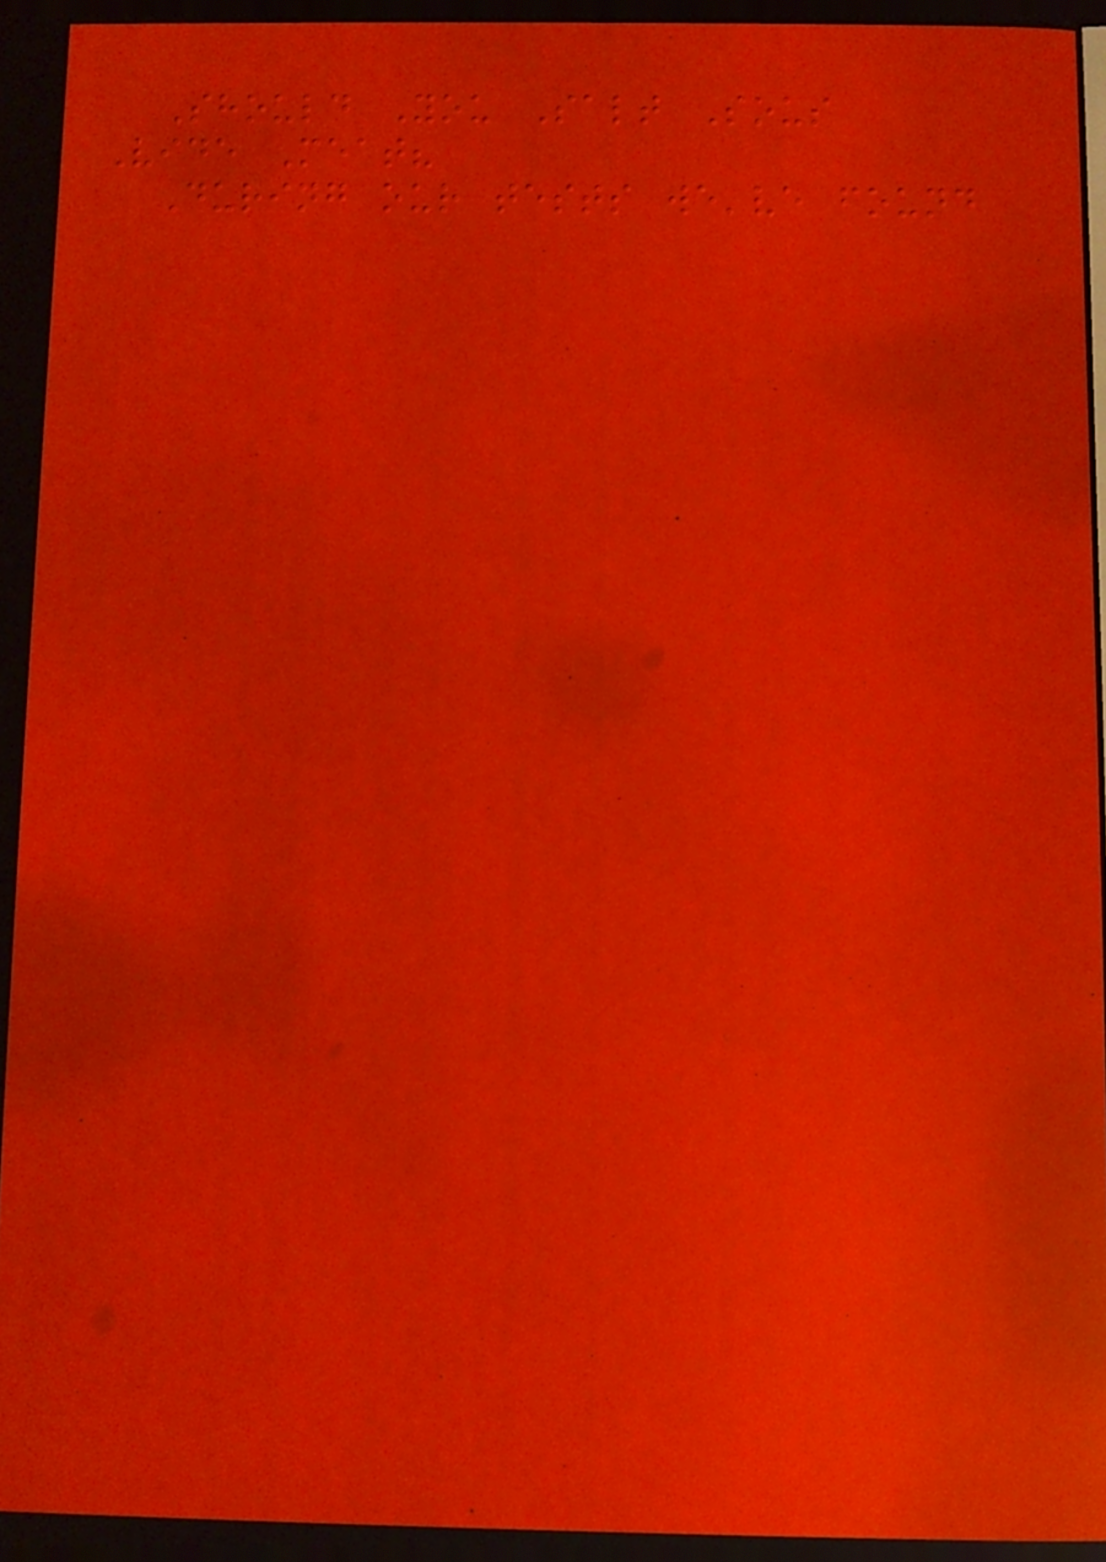Should You Salt Sous
Vide Meat?
During our tests we've found
